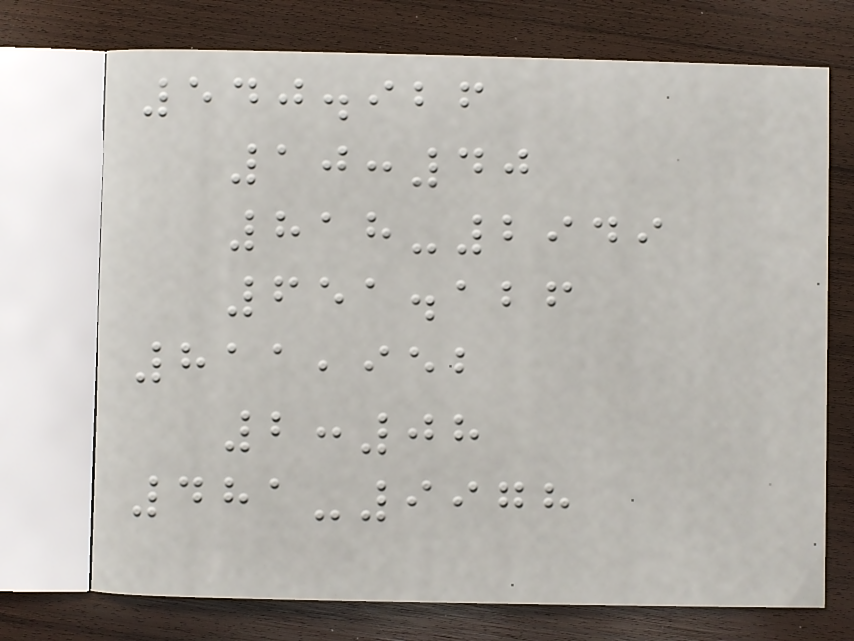540.926
10:40
818-2949
651.126
811,952
2:08
481-9978
